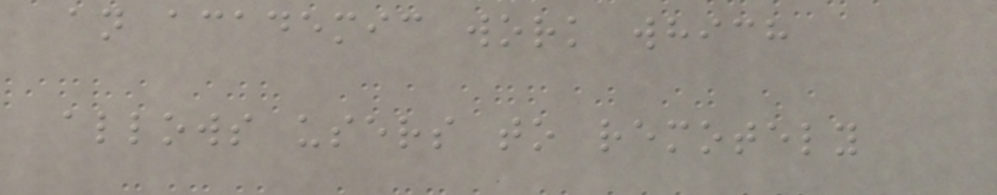an academic work which
allows users to remotely
